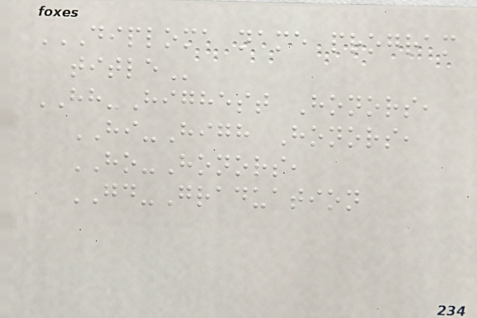DIPLOMA NAME PROGRAM
TITLE
HH-Highest Honors,
HI-High Honors,
HO-Honors,
GD-Graduation
